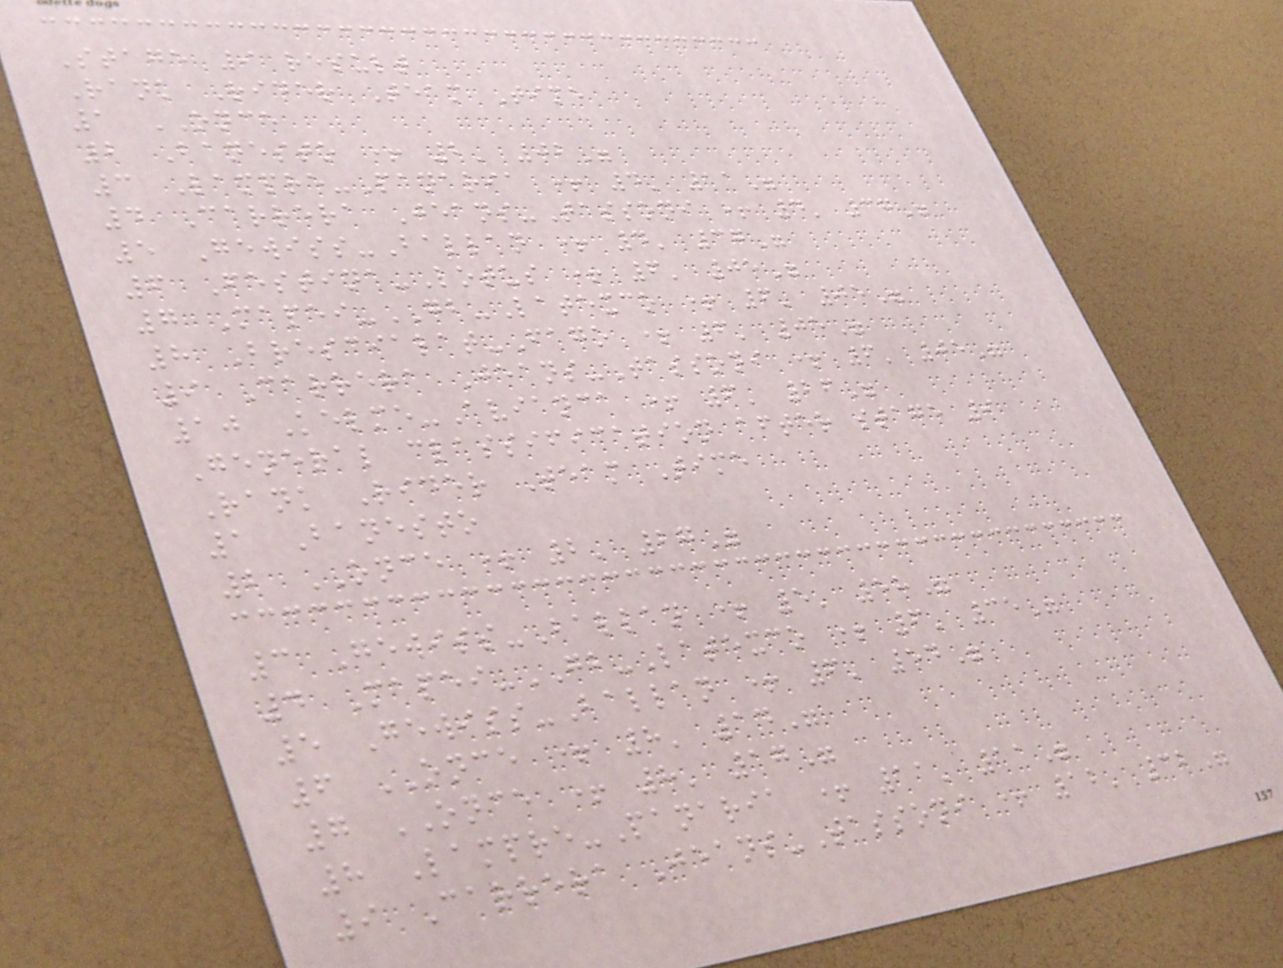Stage 9 result
Rank Rider Team Time
1 ONCE
2 Banesto + 2' 02"
3 Lampre-Panaria + 4' 11"
4 Carrera Jeans-Tassoni + 4' 37"
5 Gewiss-Ballan + 4' 37"
6 Festina-Lotus + 6' 05"
7 Mapei-GB-Latexco + 6' 05"
8 Brescialat-Fago + 6' 05"
9 Carrera Jeans-Tassoni + 6' 05"
10 Kelme-Avianca + 6' 26"
General classification after stage 9
Rank Rider Team Time
1 Banesto
2 ONCE + 2' 27"
3 Gewiss-Ballan + 5' 58"
4 Mapei-GB-Latexco + 6' 35"
5 Gewiss-Ballan + 6' 54"
6 ONCE + 8' 14"
7 ONCE + 8' 17"
8 Lampre-Panaria + 11' 11"
9 Carrera Jeans-Tassoni + 12' 32"
